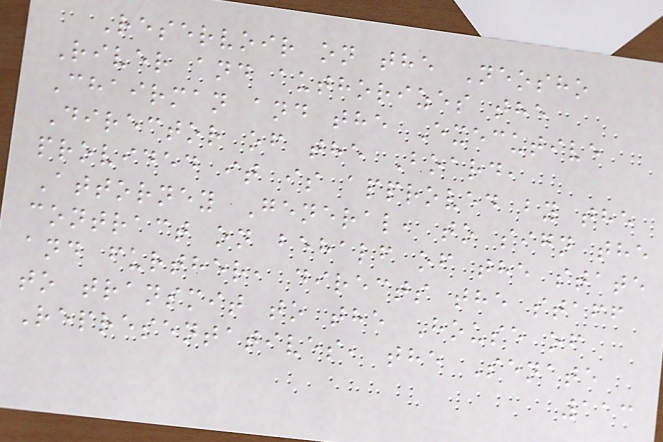Reservoir on the Neosho
River and authorizes the
Chairman and the Executive
Director of the Board,
provided it is approved by the
Attorney General, to sign the
contract on behalf of the state
and further, directs the staff
to transmit to the House of
Representatives, the Senate
113
